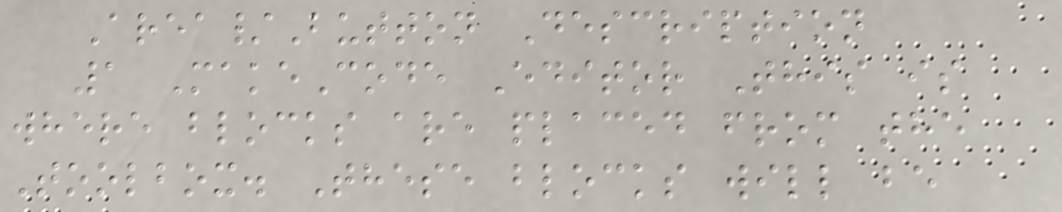Area/Button Description
1 MakeCode Editor This is
where blocks are placed from the
Toolbox. These blocks will be
